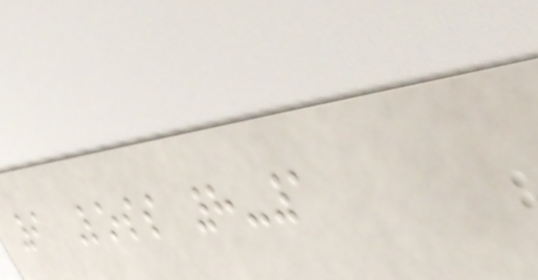9 Loss 8-1
